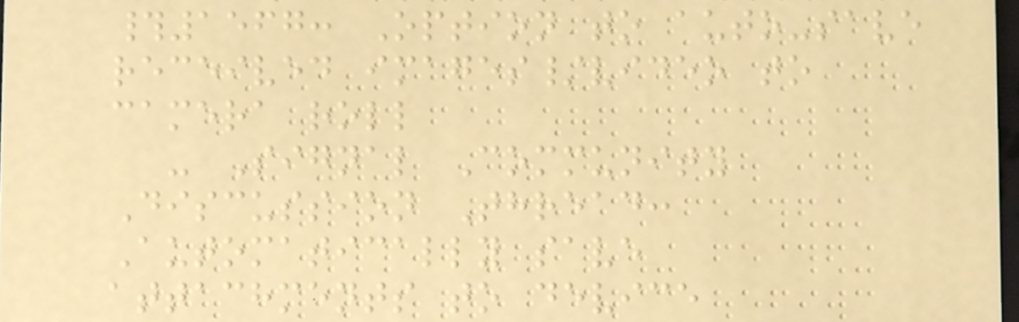#1567: Option to auto-save
received images/video to
camera roll
- Signal Community
Discussion Thread:
Automatically save
attachments to device
